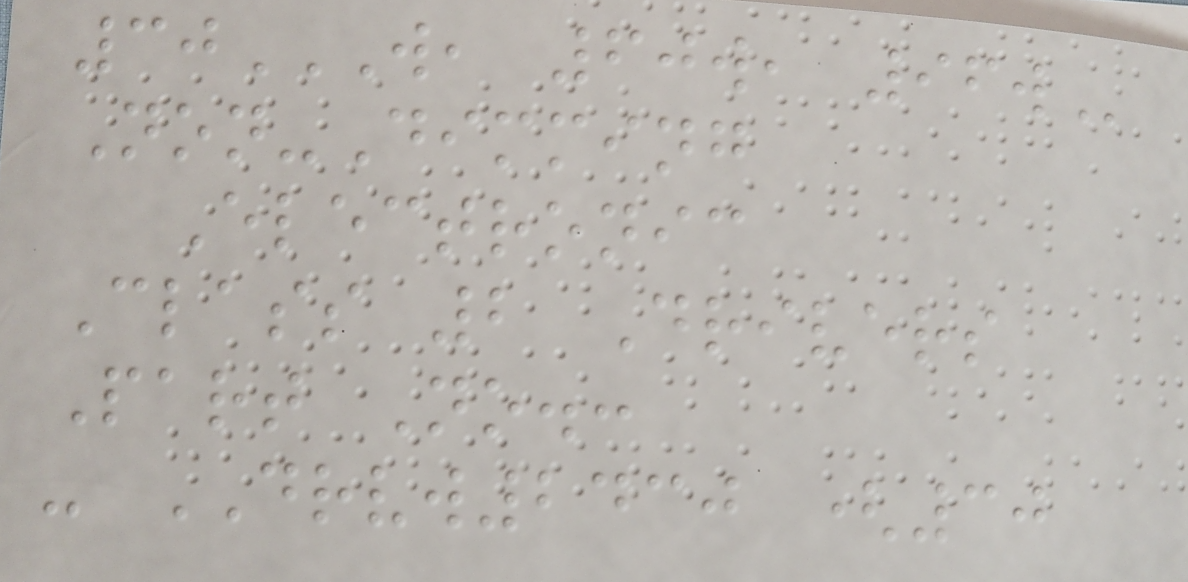30W, 60W, 96W
Non-Dimming
Electronic
Class 2 Drivers
Part No.:
- DRVW2430 (30
